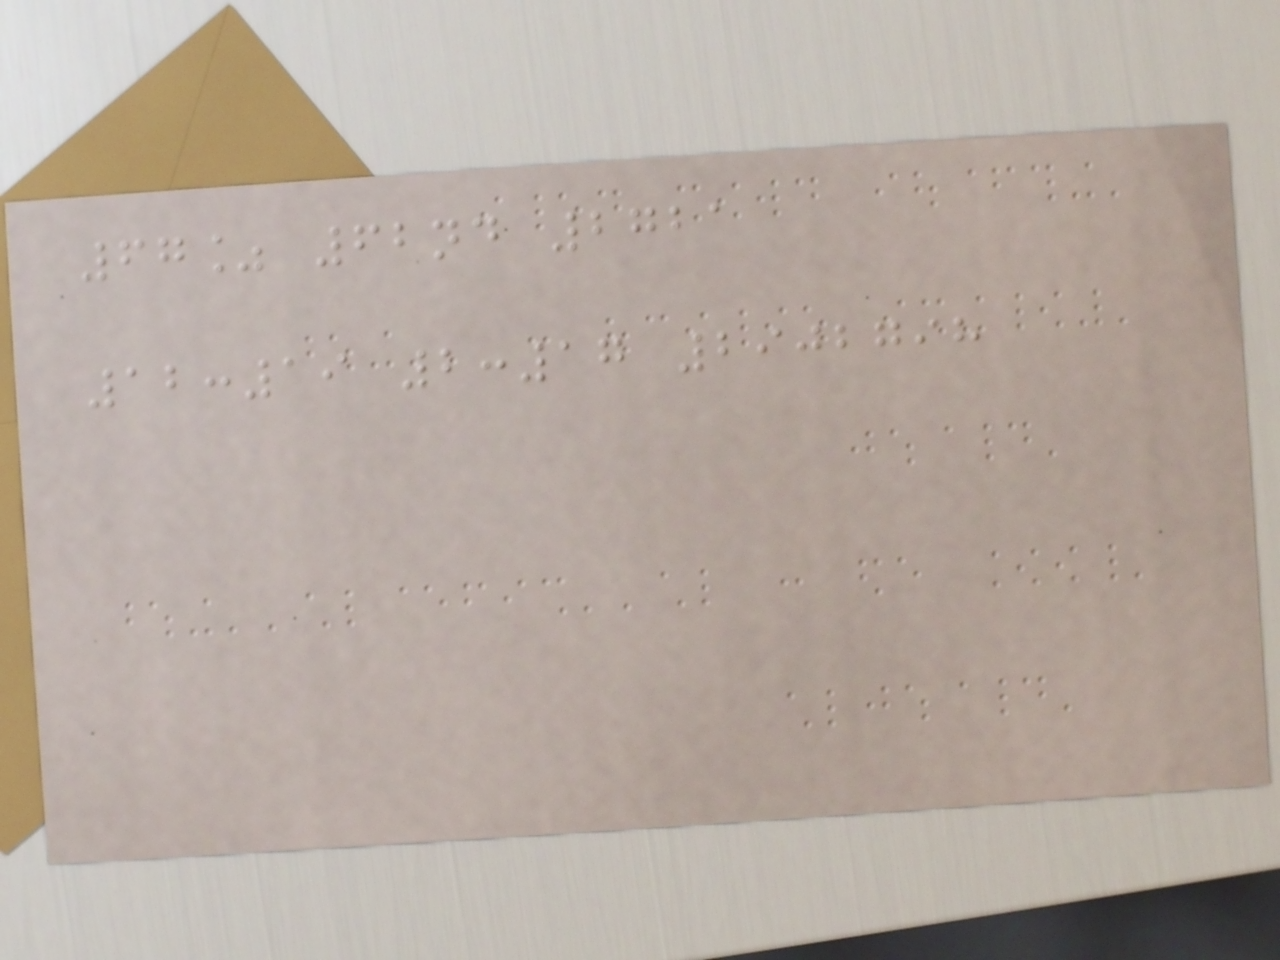67% 62nd 2721
12:19 2:17 2902798
